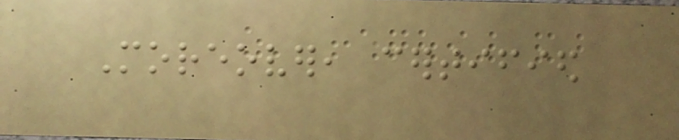Moreover, certified
